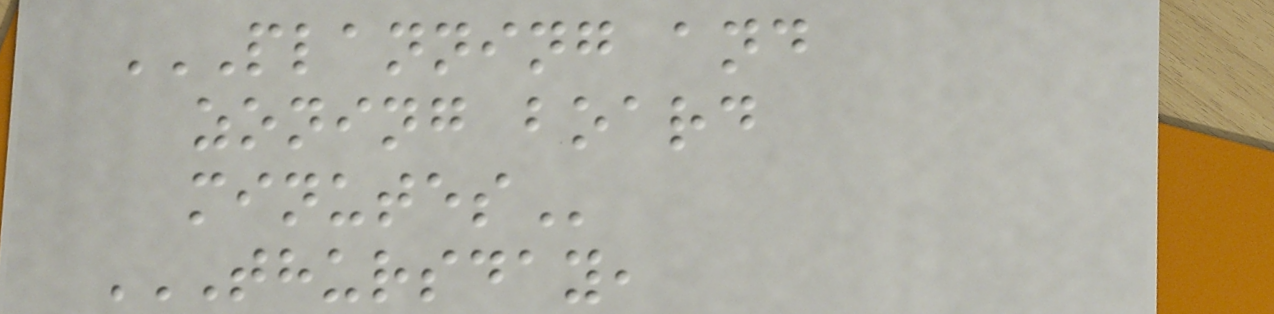PLANNING AND
ZONING BOARD
MINUTES
THURSDAY,
